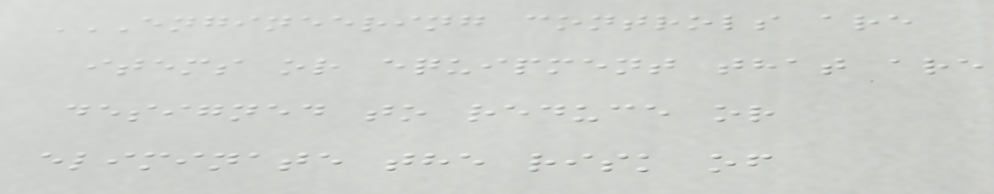ENGINEERING CONTROLS ARE
ITEMS OR EQUIPMENT THAT ARE
DESIGNED TO REDUCE OR
ELIMINATE THE RISK OF
